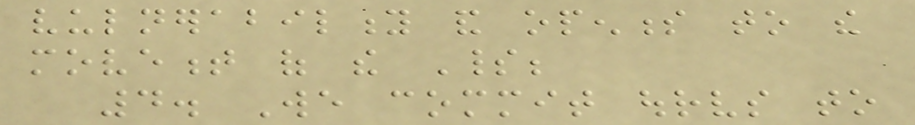vulnerability and openness to the
movement of the Spirit;
4. We commit ourselves to
